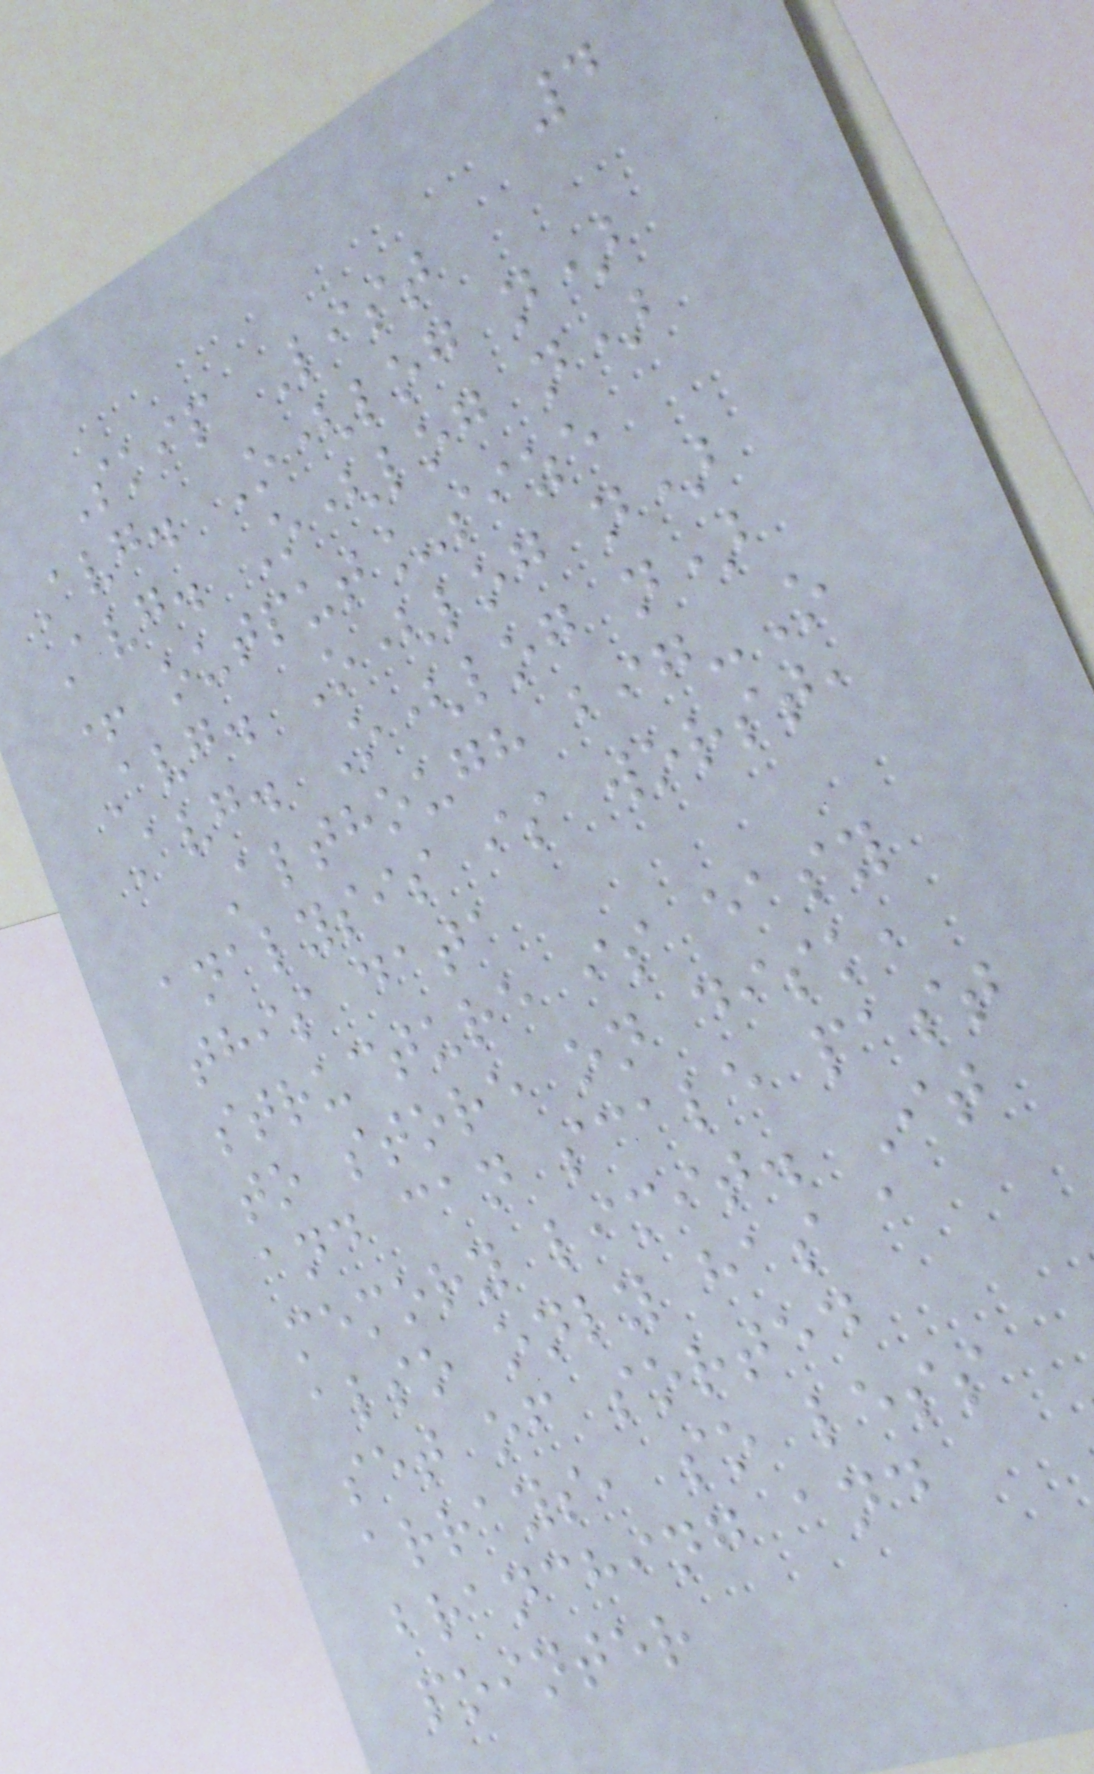4
Skip List
Avg. O(log n)
Avg. O(log n)
+ output_size
Avg. O(log n)
Avg. O(log n)
Although big-O
analysis is worst,
this data
structure is easy
to store on disk,
and can scale past
memory limit. It
also only has a
set of sorted
arrays, so less
branching and
pointer
